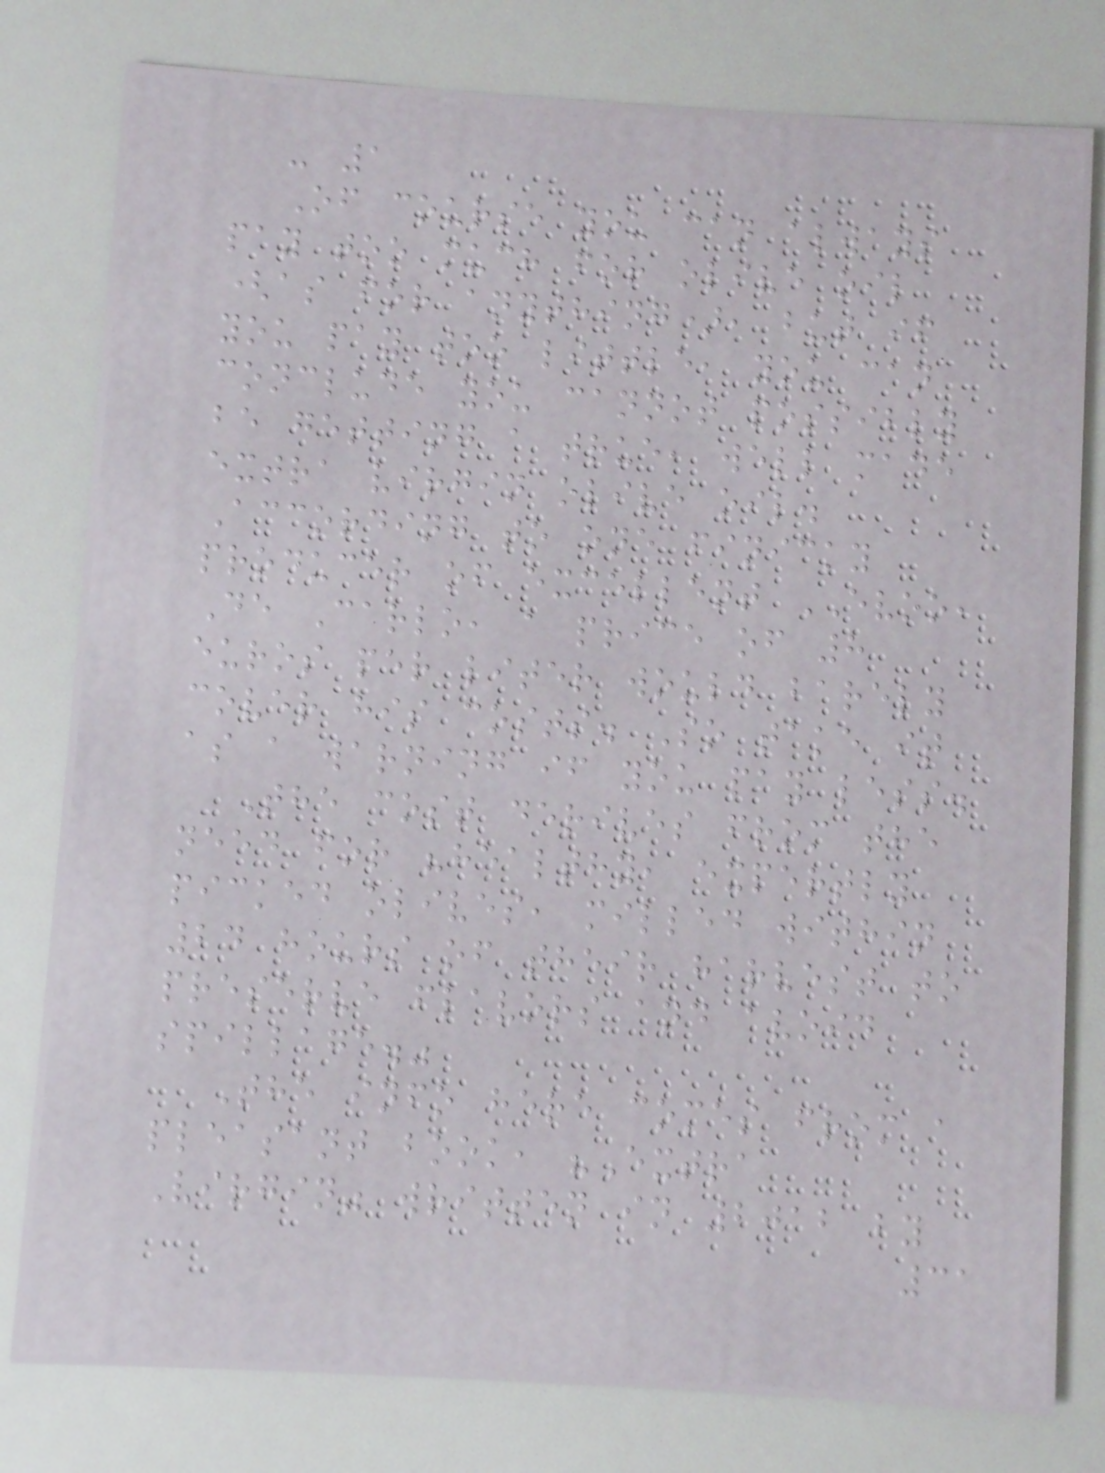- 1
Of course you can always
pay too much for olive oil
(as for anything), but if
you pay too little, you can
conclude you cannot possibly
be getting a true, well made
extra virgin olive oil.
According to one finicky
producer of excellent EVOO,
De Carlo, a price of 8
euros per liter would barely
cover his costs. So take it
as a warning if you pay less.
The cost derives from the
need for "healthy, expertly
picked olives, milled within
24 hours of their harvest to
preserve flavors and avoid
spillage."
The info here comes from a
pleasant book, "Extra
Virgin" written in 2012 by
31
